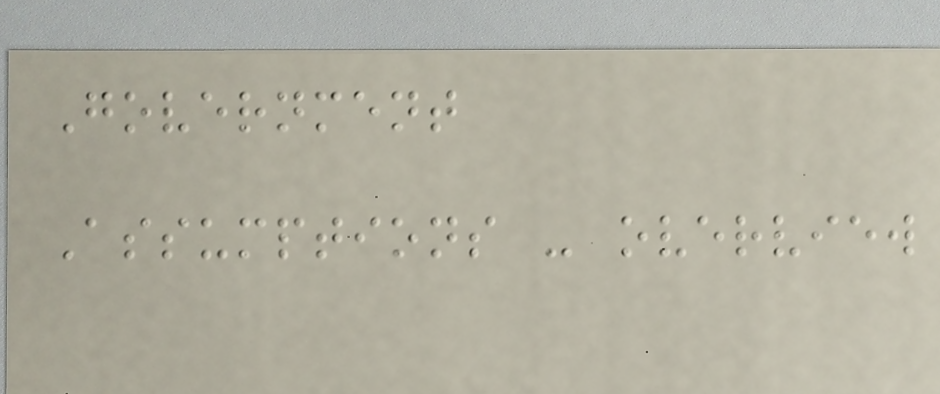Government
Assumptions - overview
